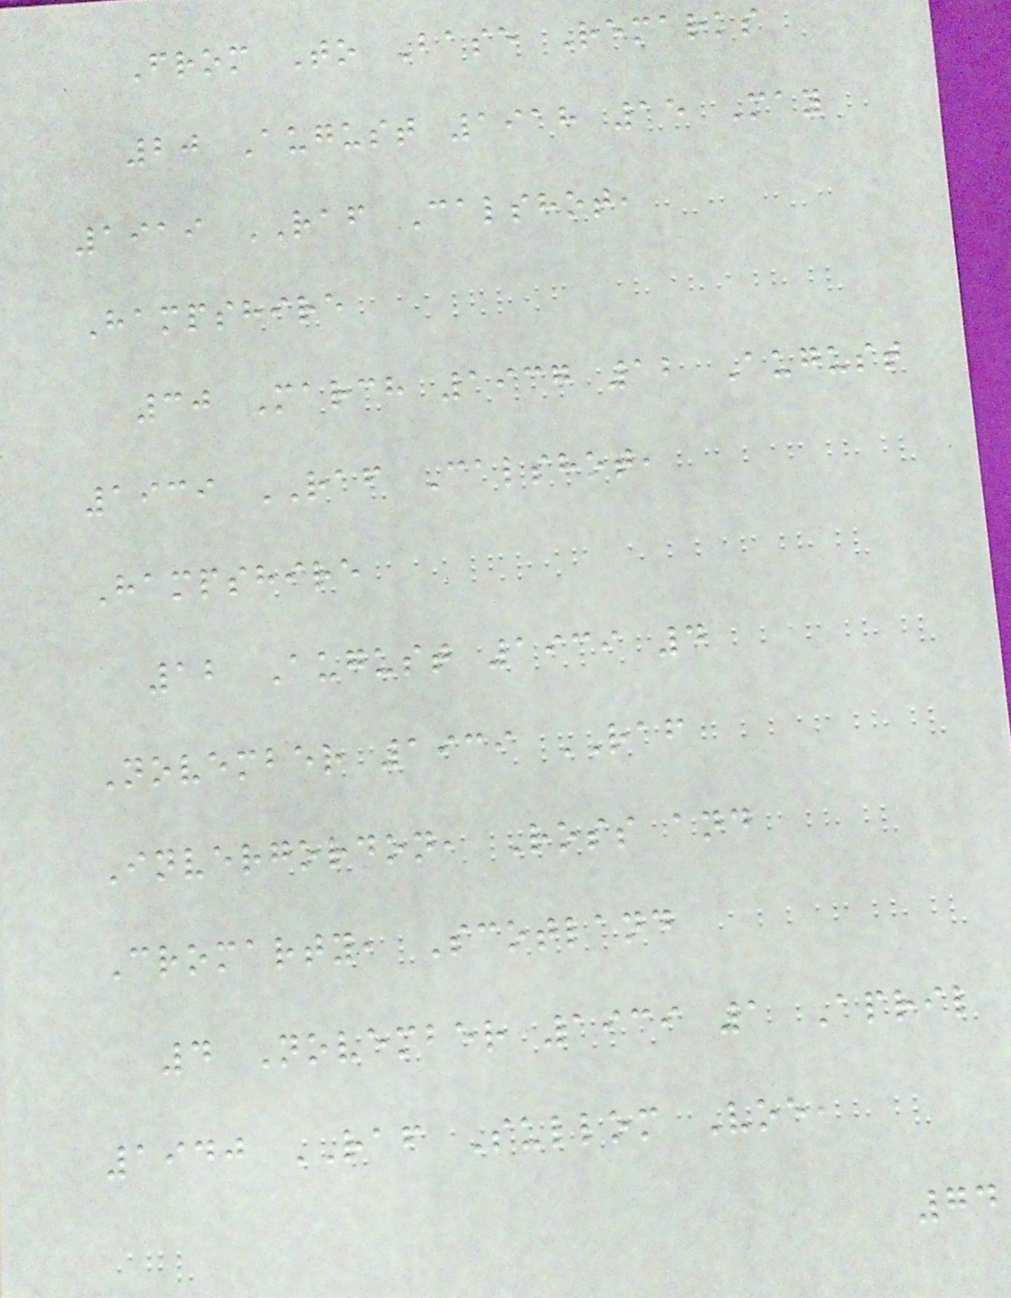From To Base Remarks
20 August 1918 15 May
1919 RAF Calshot,
Hampshire
30 March 1937 12 August
1939 RAF Calshot,
Hampshire
12 August 1939 4
November 1939 RAF
Invergordon, Ross and
Cromarty, Scotland
4 November 1939 1 April
1940 RAF Sullom Voe,
74
